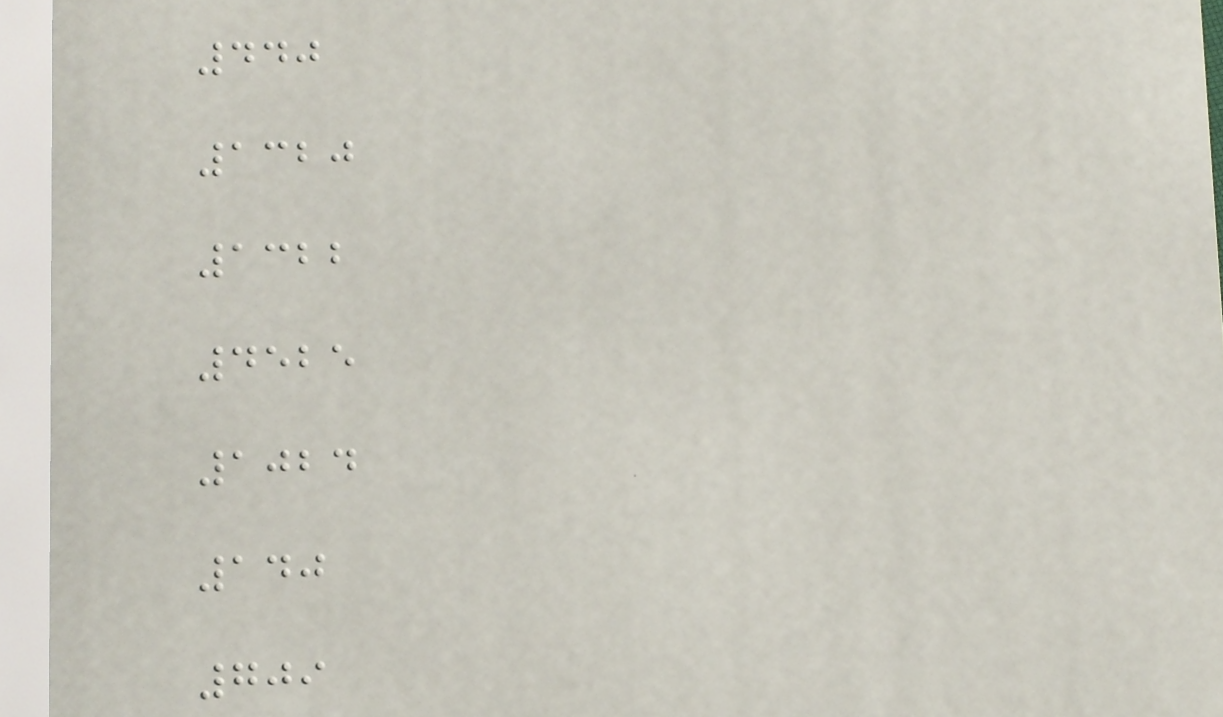440
1320
1322
4525
1024
140
709
